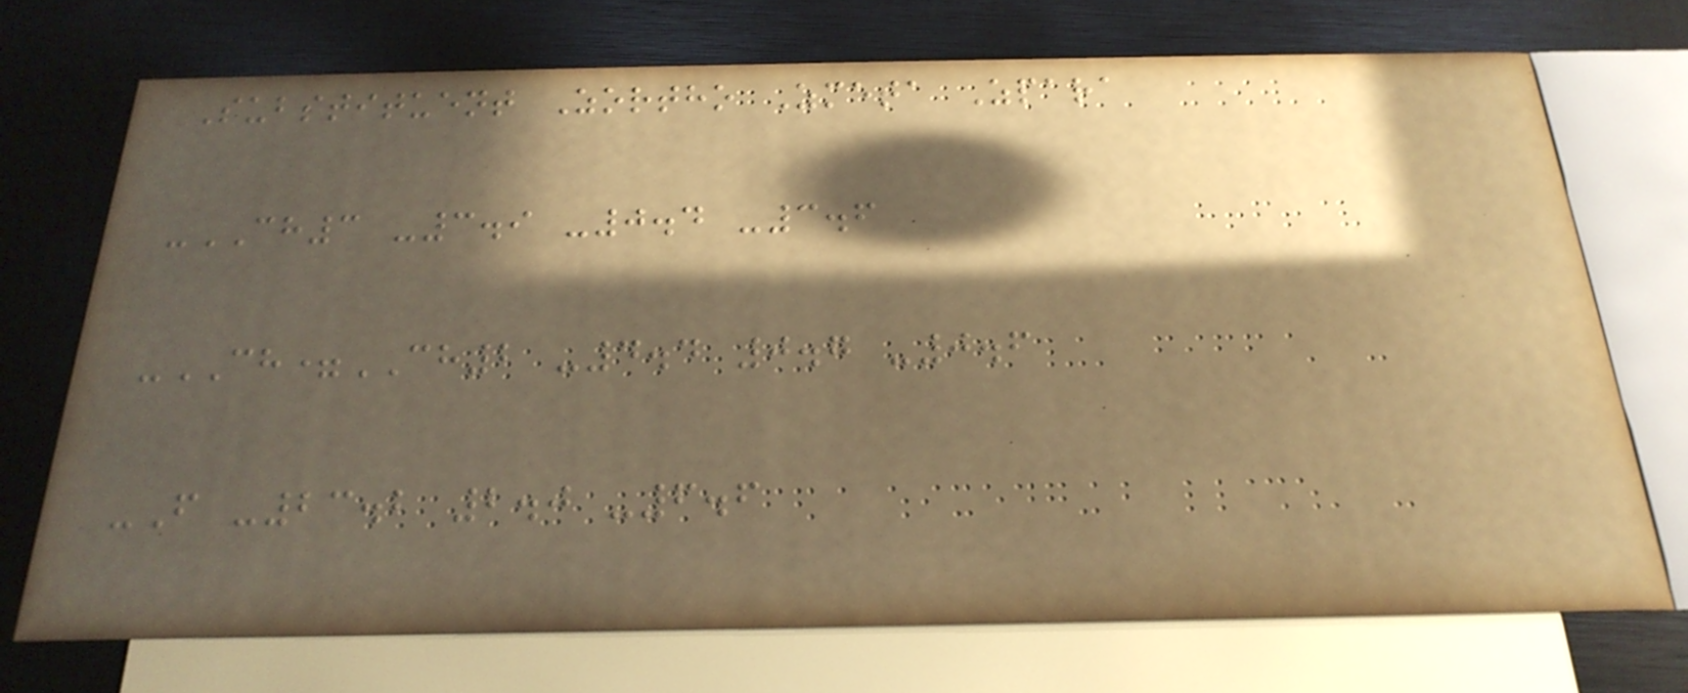Substituent Zortho Zmeta Zpara
-CH3 -3.9 -0.4 -3.6
-CH=CH2 -4.4 0.7 -0.6
-F -23.2 2.0 -6.6
